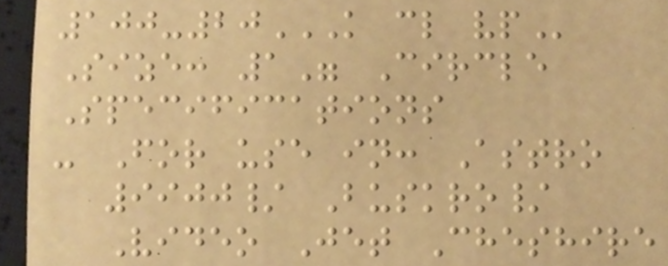100-20K CL VP
Size: 1" Circle
Specifications
- For use in: Astro
9900/ Buskro/
Video Jet Cheshire
